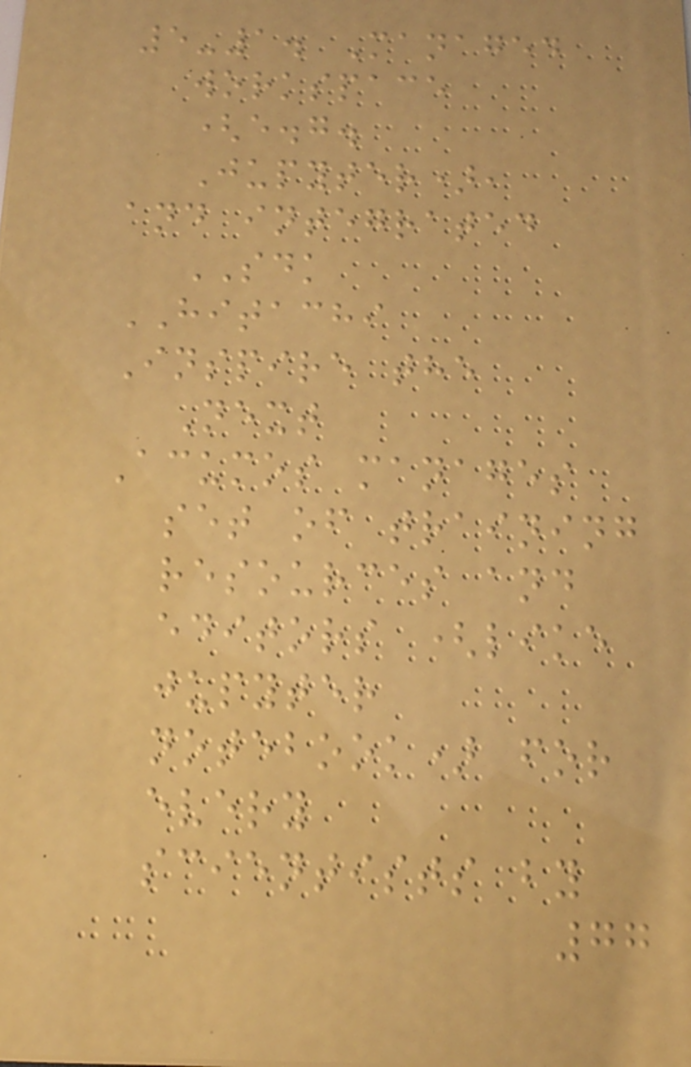5-1. Managed
workspace
(e.g.
Jupyter),
and integrated
SDK
HITACHI
Inspire the
Next
Acumos manages
set of training
resources and
editors (like
jupyter
notebook) for
every
scientists by
77
